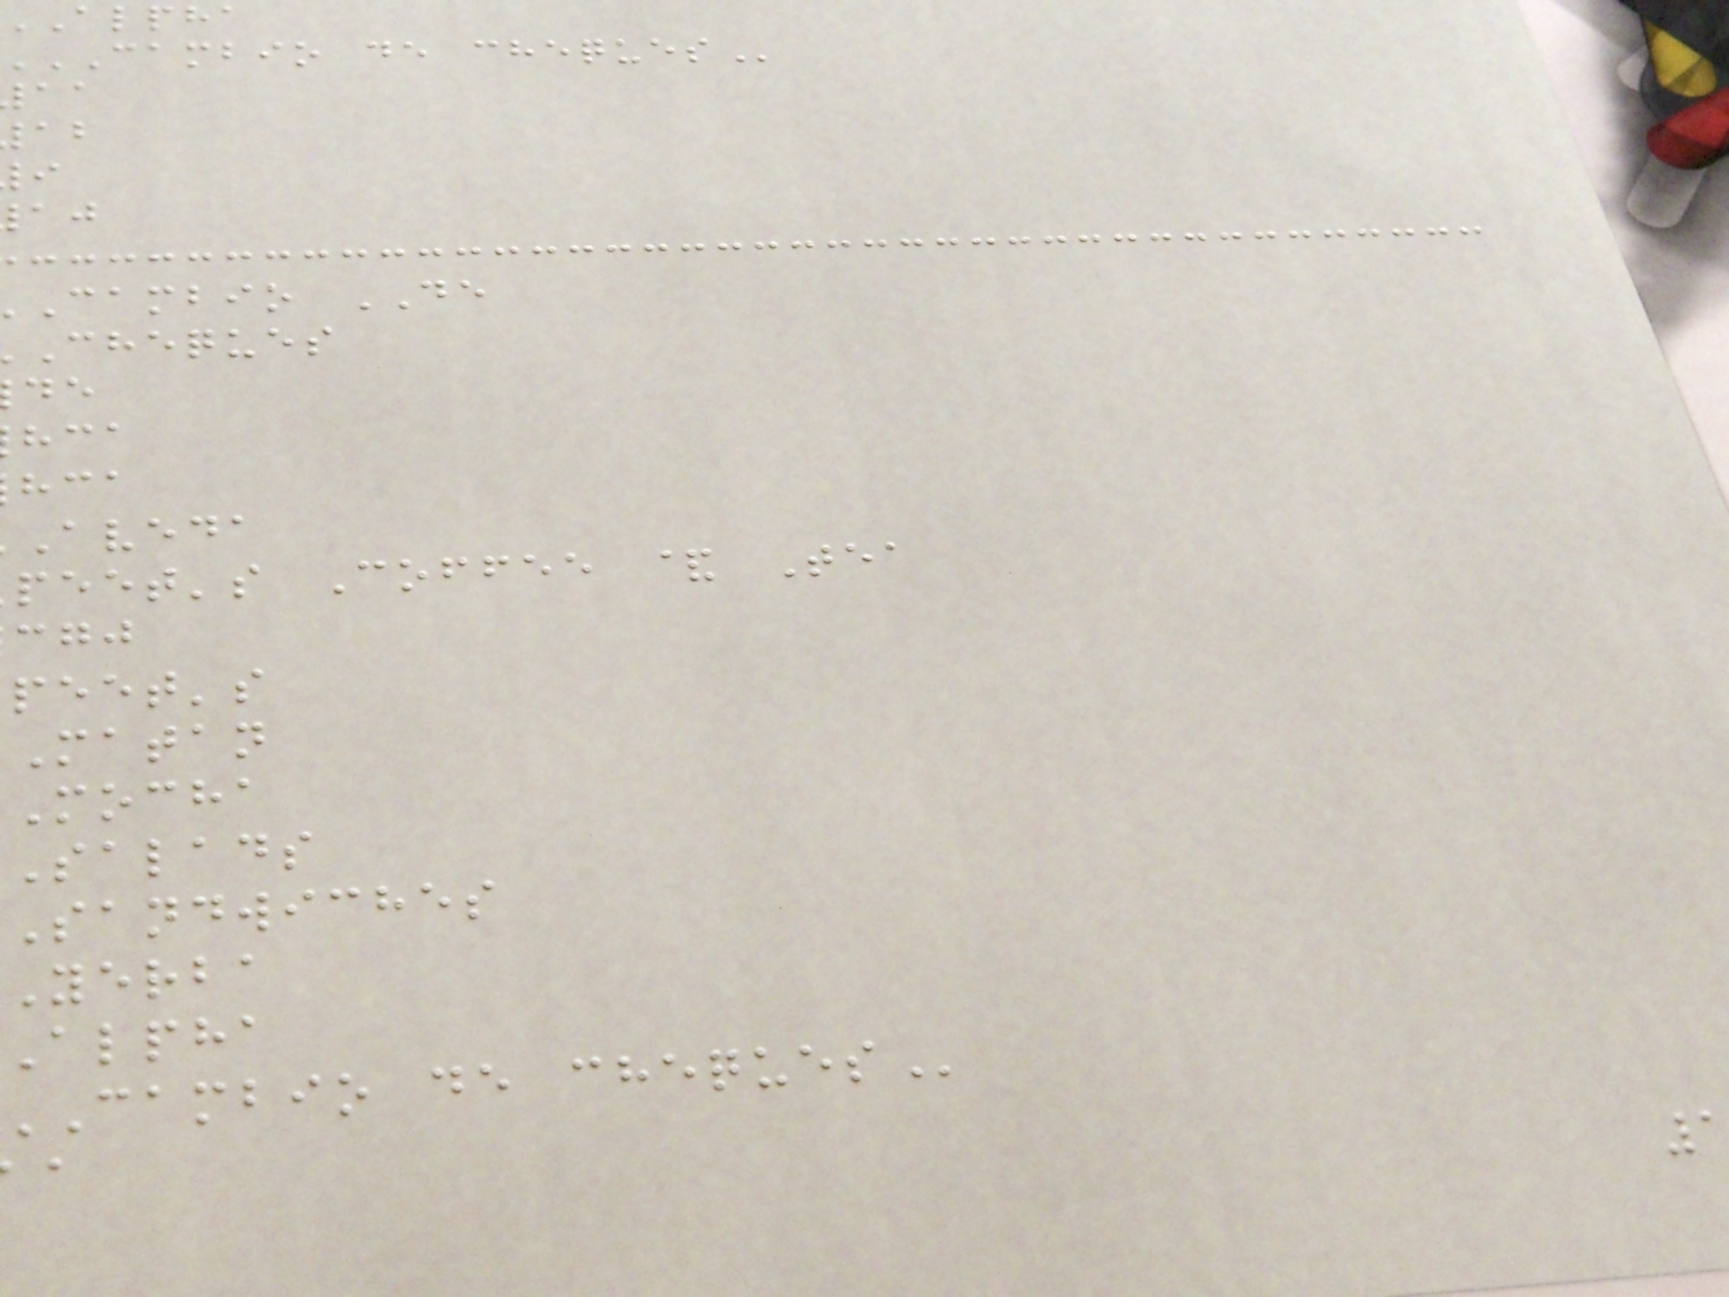ALPHA
CAMBIO de
cambio DE
cheques
aveda
peet's Coffee & Tea
peet's
matan
mocha
salads
sandwiches
yerba
alpha
cambio de
